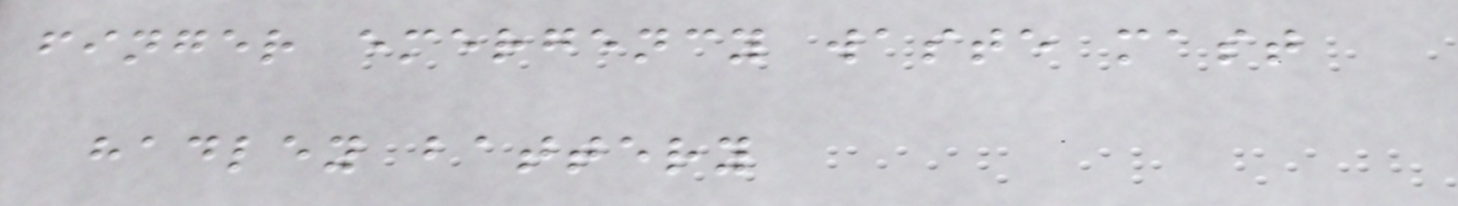finger emergency waste mast
hadley battery
